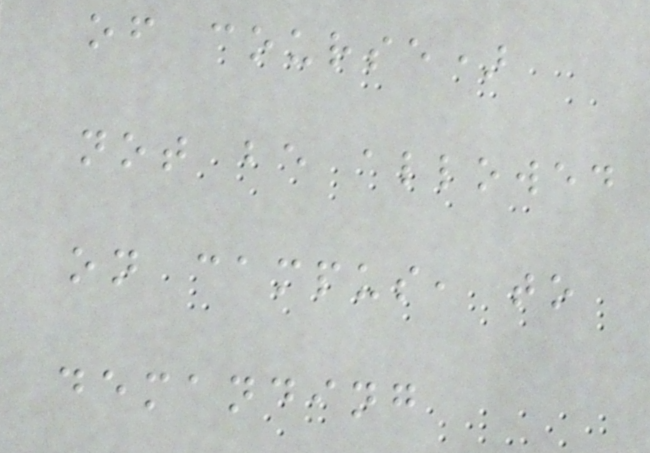of course)
not be allowed
on campus, to
demanding
